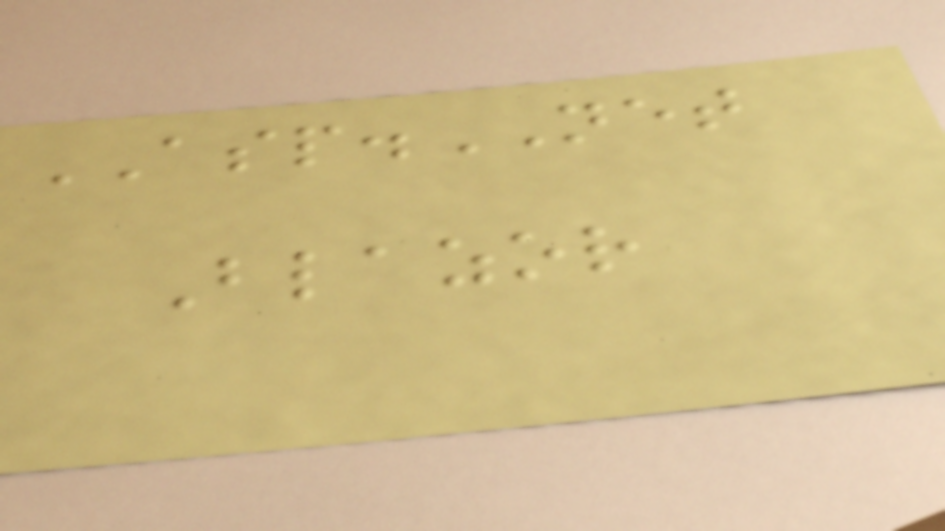ASP.NET
Blazor
